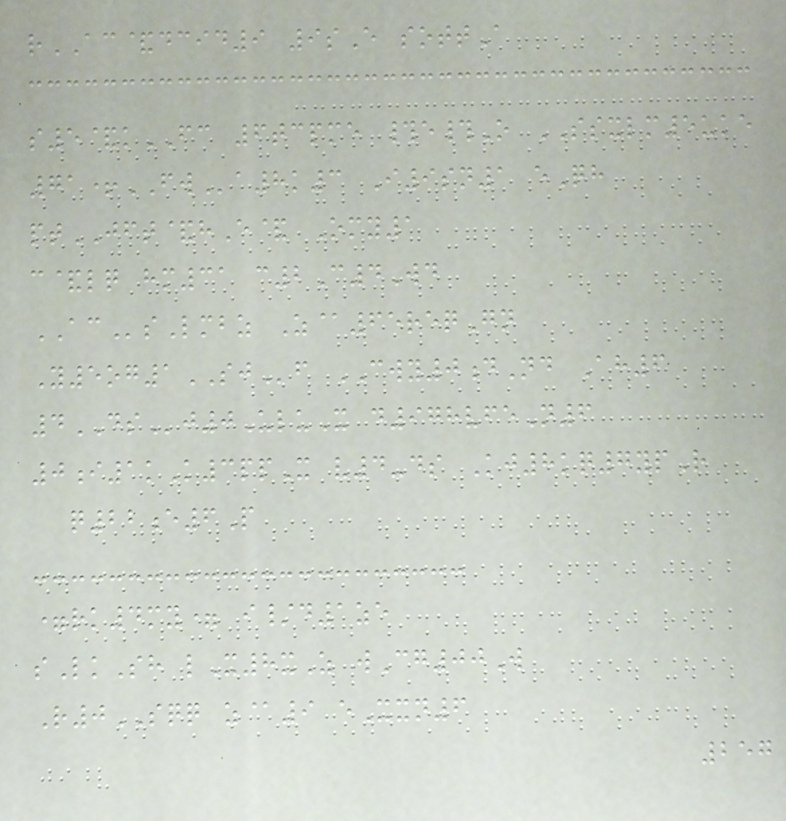rAC&dcid9 9sE sottA
s5&kFC 6tcpme #e#O SSXLM5uke
71+FWa8k3 I9sn1 eQh
ptJFT&hE& Omy1
c&lq hm31 c2C4Wd
ACsLmbz Z@65reqGn
Y5og1SJf CWY0dNd Ah6
4DSj0UluX d978vfeN6
0i1kK3ppX v4-ds Kj8kq7ypR
q22e6P
=rk4my= i/d1ze
sLkSh lX8xZ wCg00W
R0SQQ z@9 eXxn6
257
